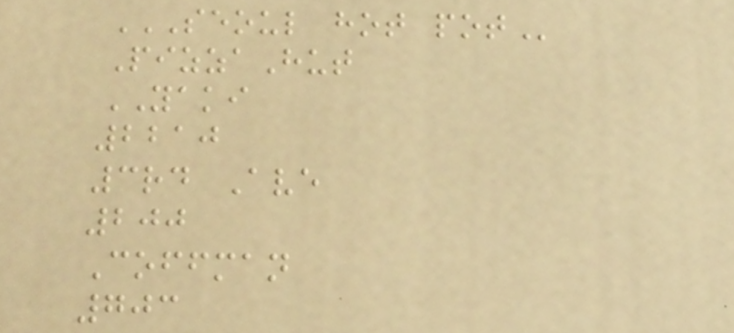SEOUL HOT POT
PizzaHut
YAKI
2210
3rd Ave
200
Coffman
703
